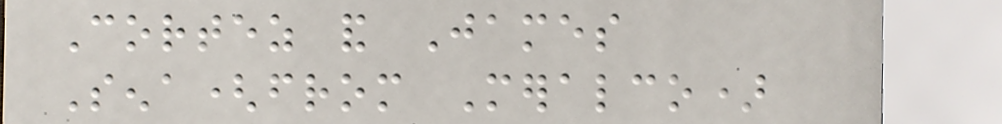Cortez and James
Sena(from Meralco)
